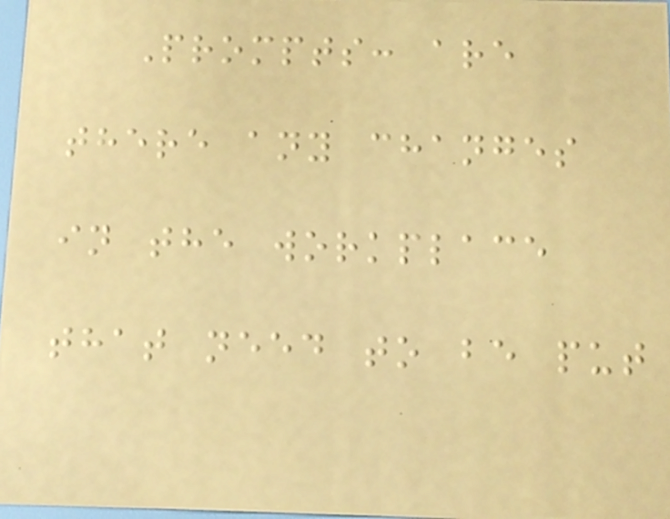Prompts: are
there any changes
in the workplace
that need to be put
